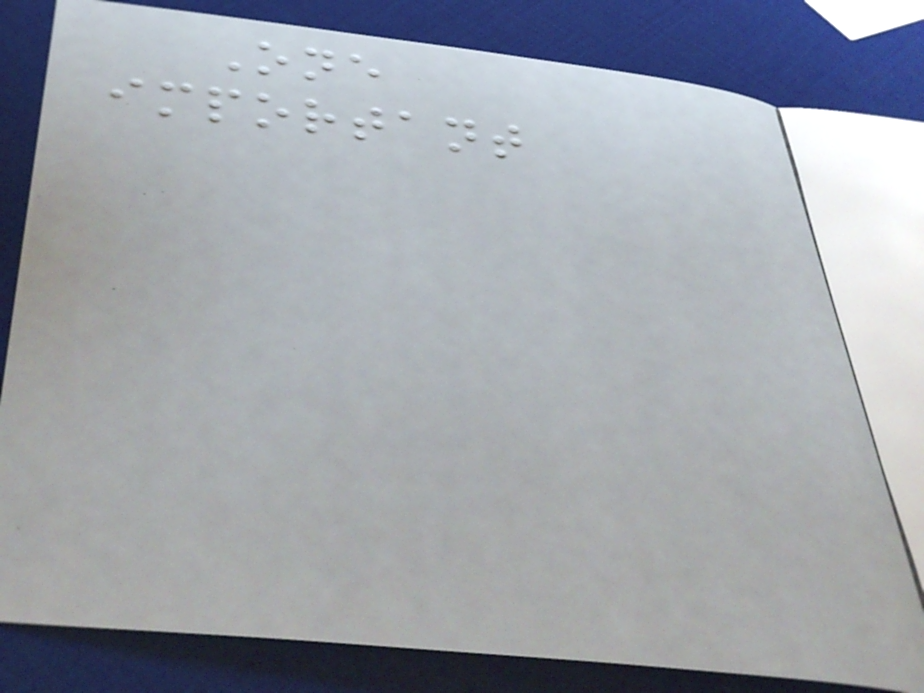One
important
